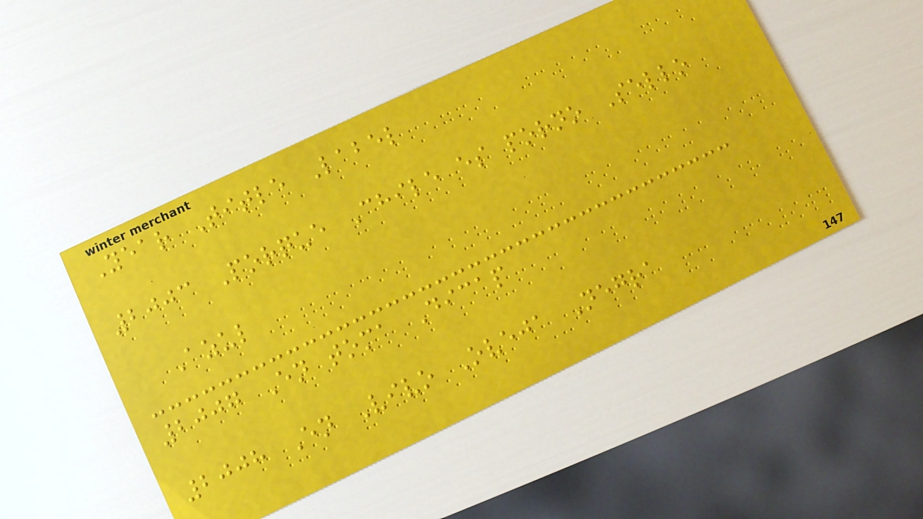Year Title Label
2003 Porque Chile es porno Sello
Azul
2007 En toma Dicap
2008 En Vivo Oveja Negra
